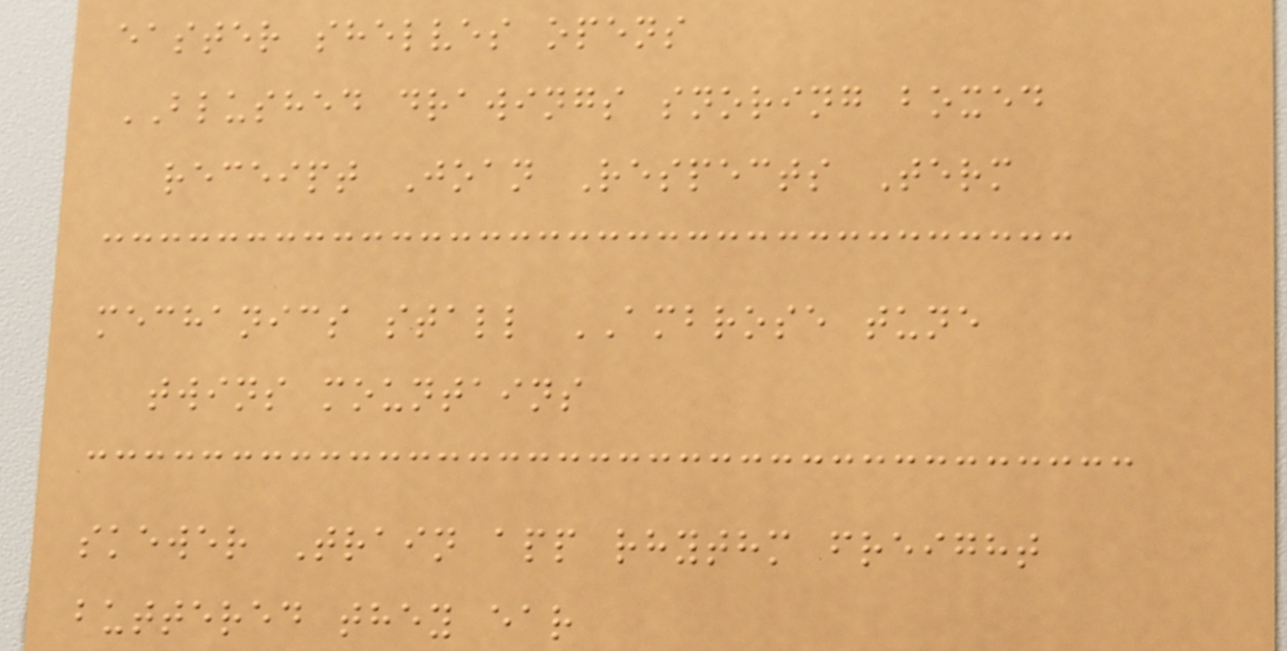easter shelves opens
BLUSHED drawings snoring boxed
receipt Joan Respects Term
mechanics stall AMBROSE tune
twins mountains
skewer Train app rhythm freight
buttered they ear
